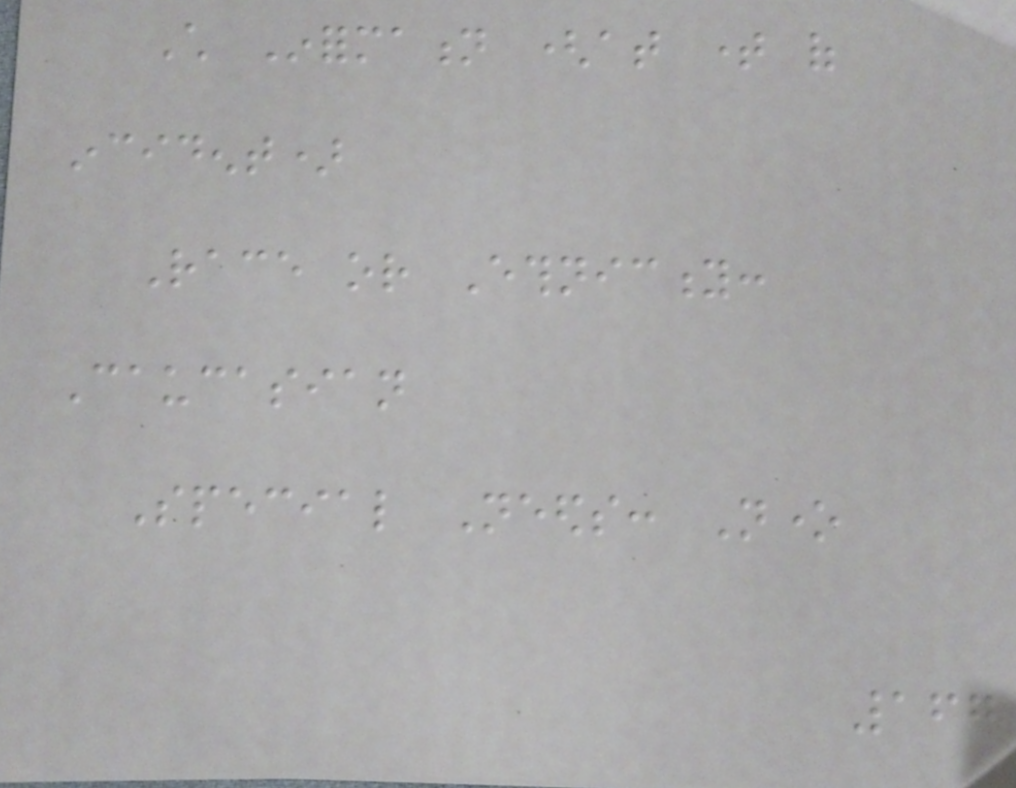Child Information (at time of
incident)
Race or Ethnicity:
Caucasian
Special Needs: None
167
